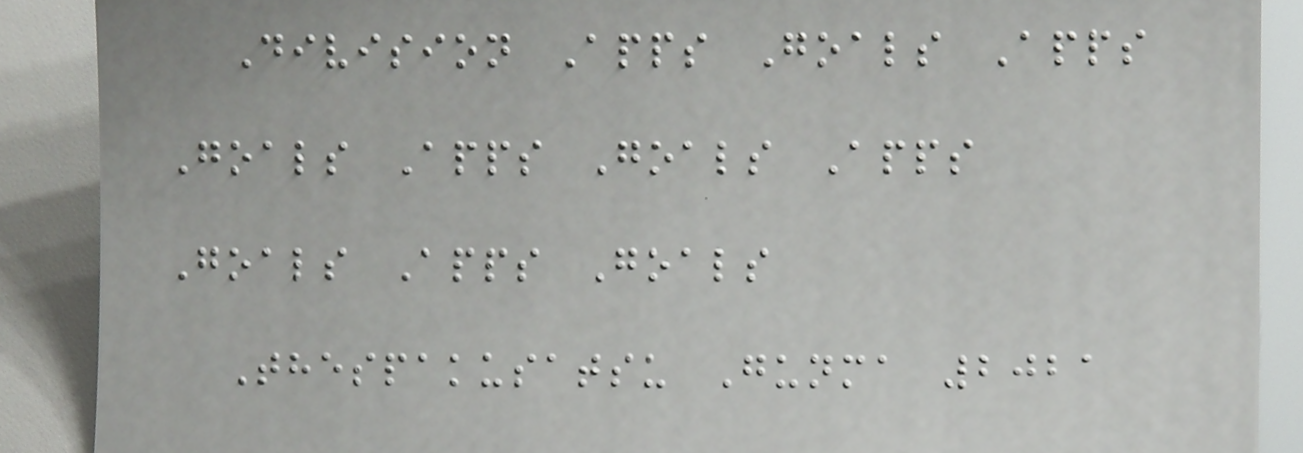Division Apps Goals Apps
Goals Apps Goals Apps
Goals Apps Goals
Thespakusatsu Gunma 2021
